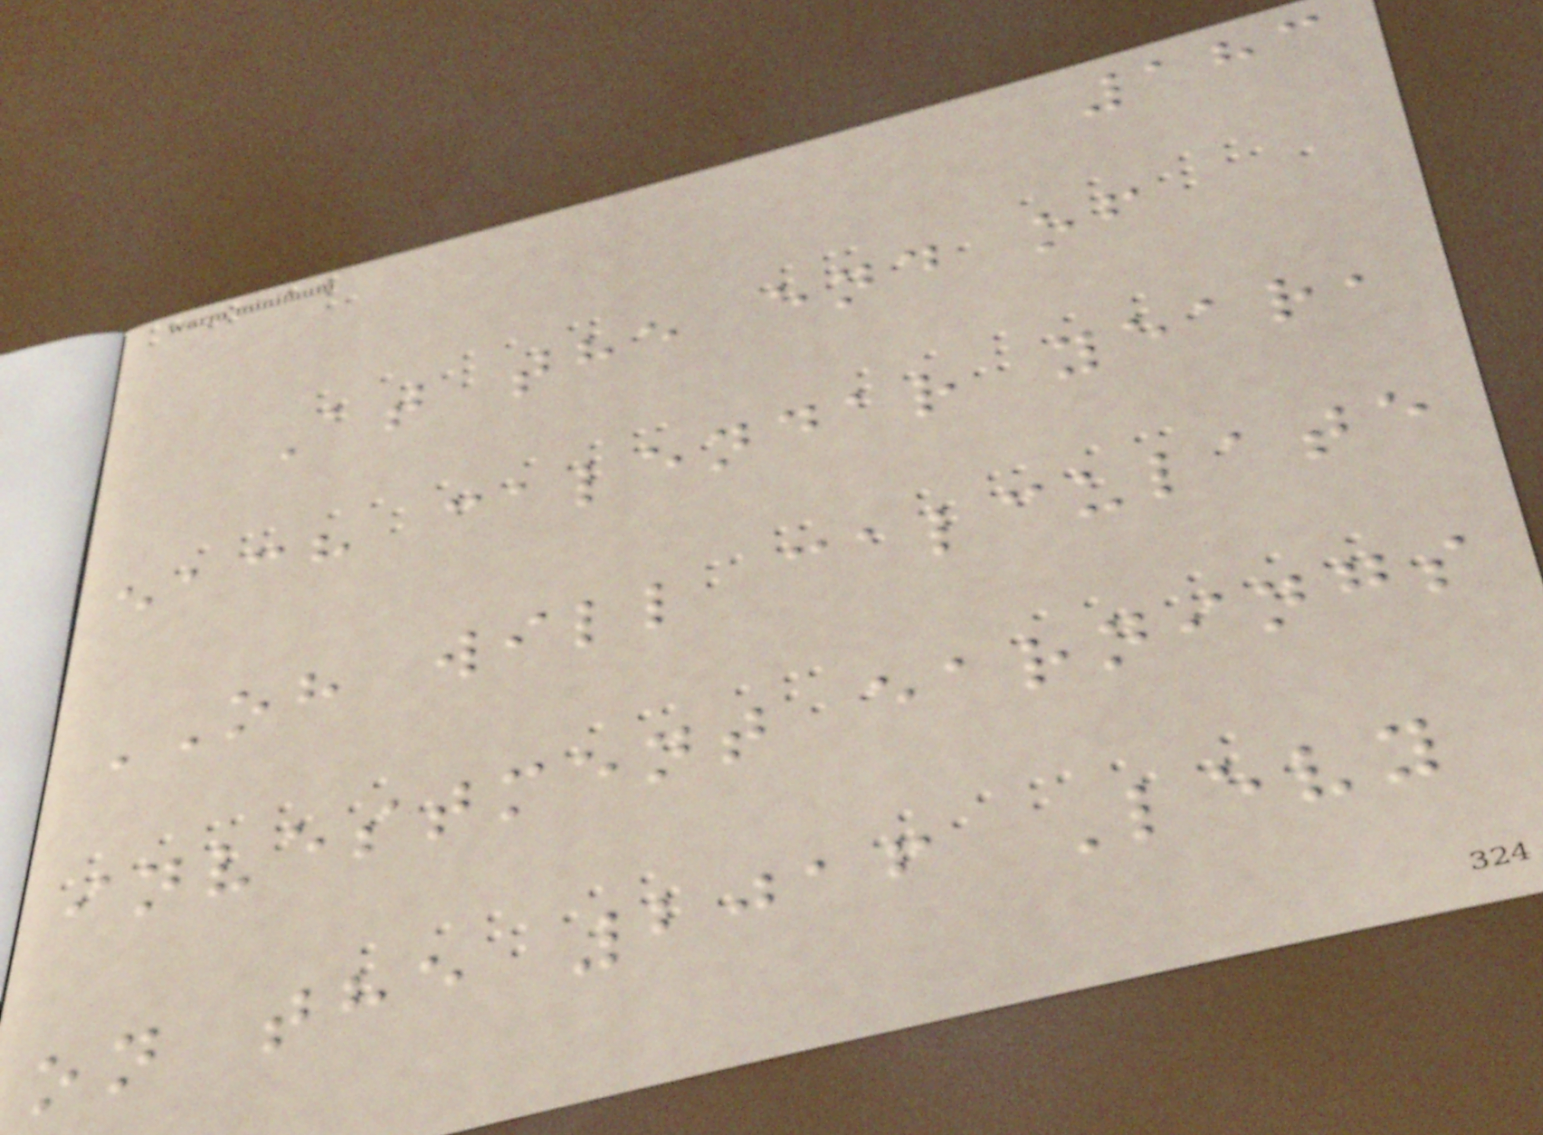183
At the end of
each calendar year,
OH will calculate
investment earnings
on the 2016 Levy
